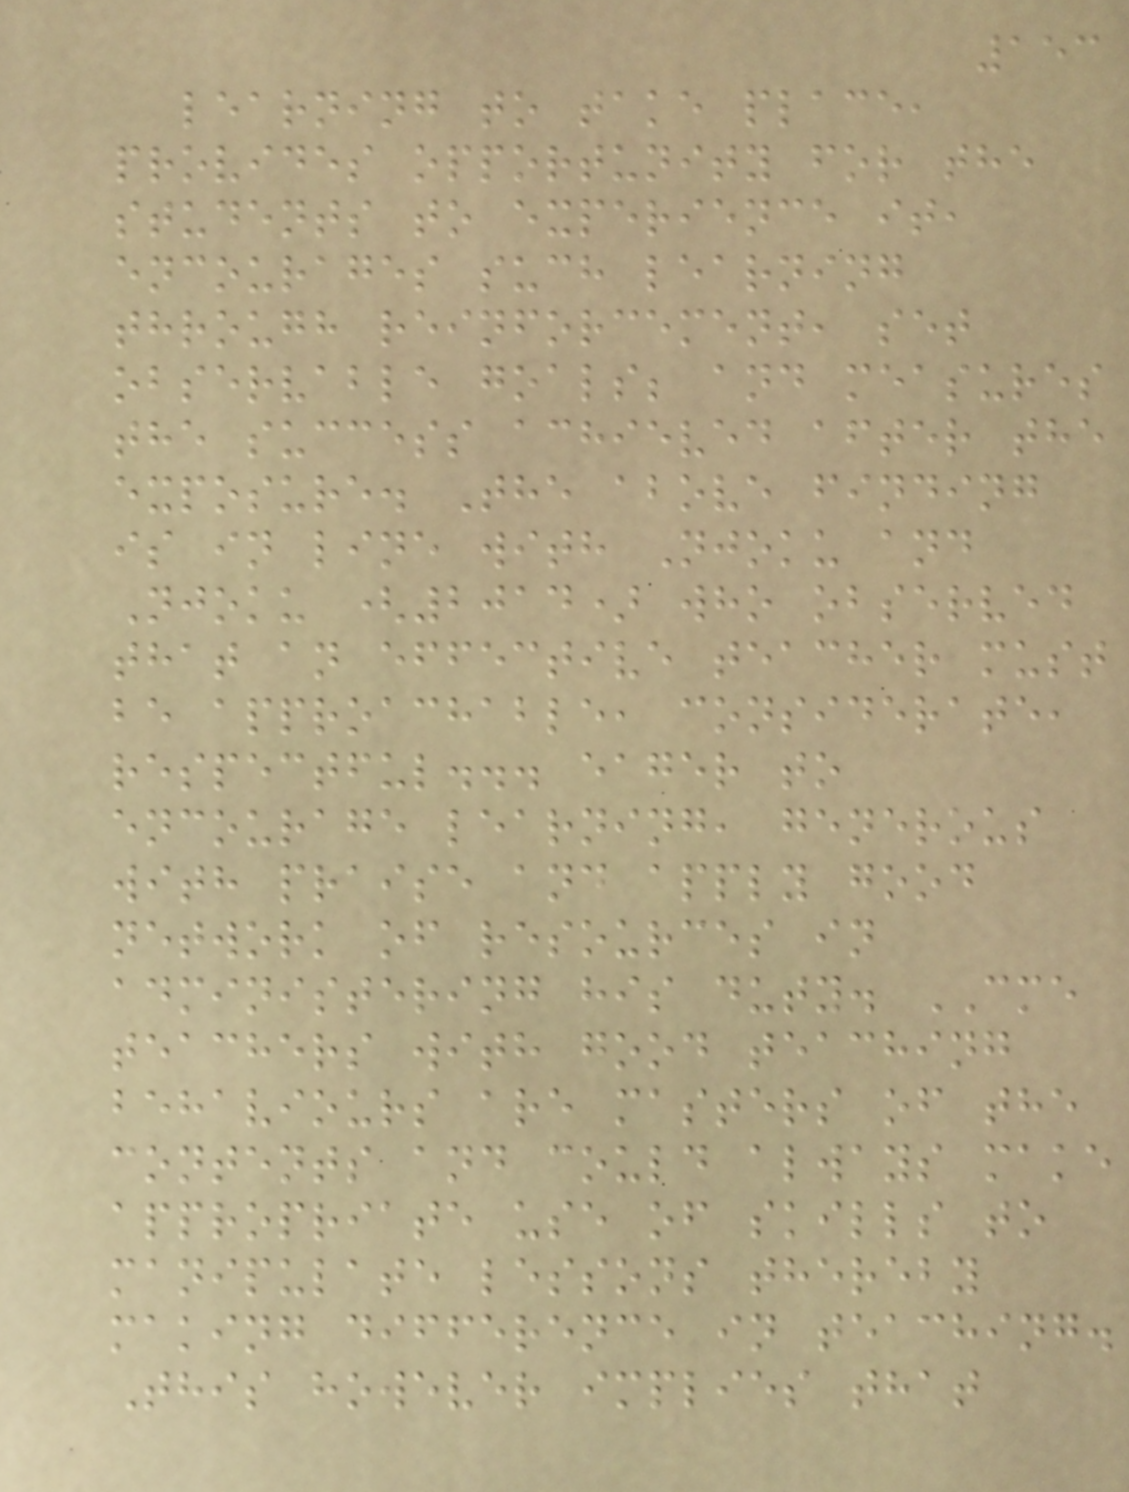153
learning to take place,
provides opportunity for the
students to experience it,
encourages such learning
through reinforcement, set
observable goals; and measures
the success achieved after the
exposure. The above finding
is in line with Njoku and
Njoku (2014) who observed
that an effective teacher must
be approachable, considerate,
respectful... eager to
encourage learning, generous
with praise and apply good
network of resources in
administering his duty. CME
teachers with good teaching
behaviours are masters of the
contents and could always make
appropriate use of skills to
manipulate lessons thereby
making difference in teaching.
This however implies that
